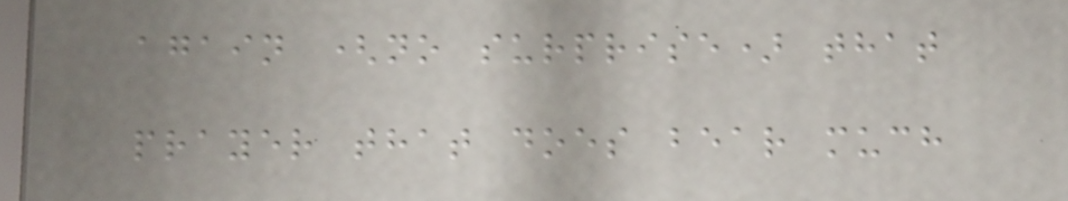again (no surprise) that
prayer that does bear much
